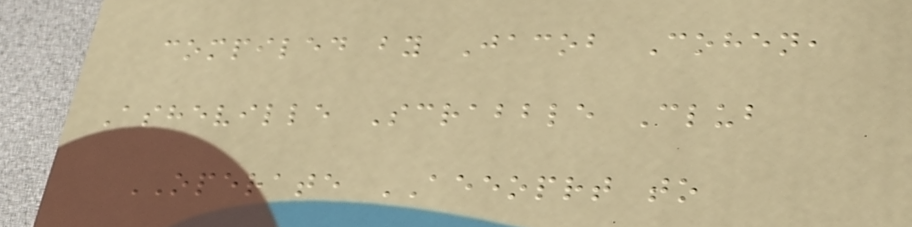compiled by Jacob Cohen,
Asheville Scrabble Club
OPERATE AEEOPRT to
